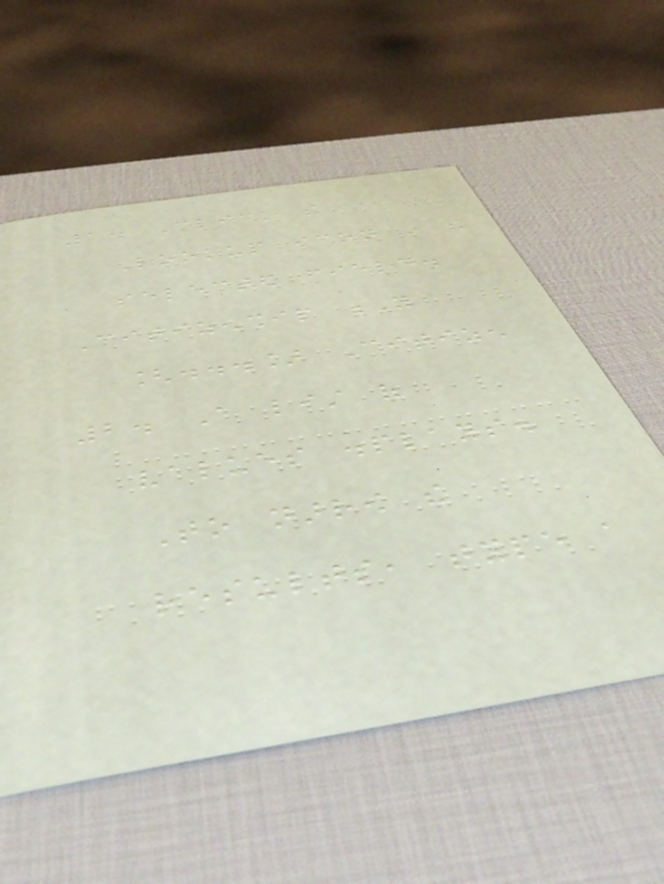1. Click the
Lookup icon in the
selected field.
Citizenship Y
[...] Citizen
2. A list of
values displays.
To narrow the
results, type a
